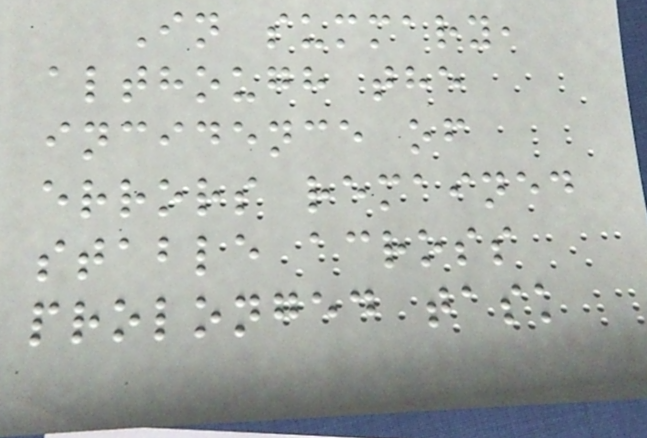In summary,
although the
incidence of
errors remained
stable across
prolonged task
